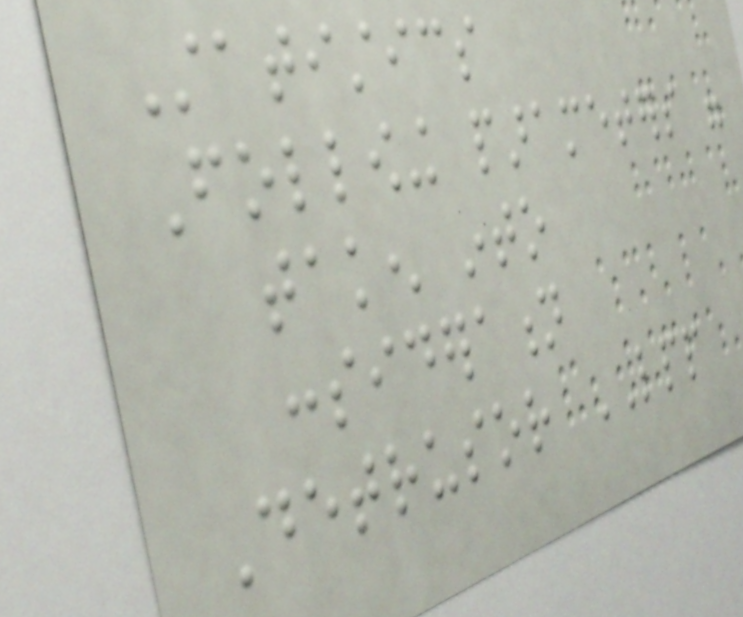Statistics
Following parameters were
taken into
consideration
Detrusor LPP
